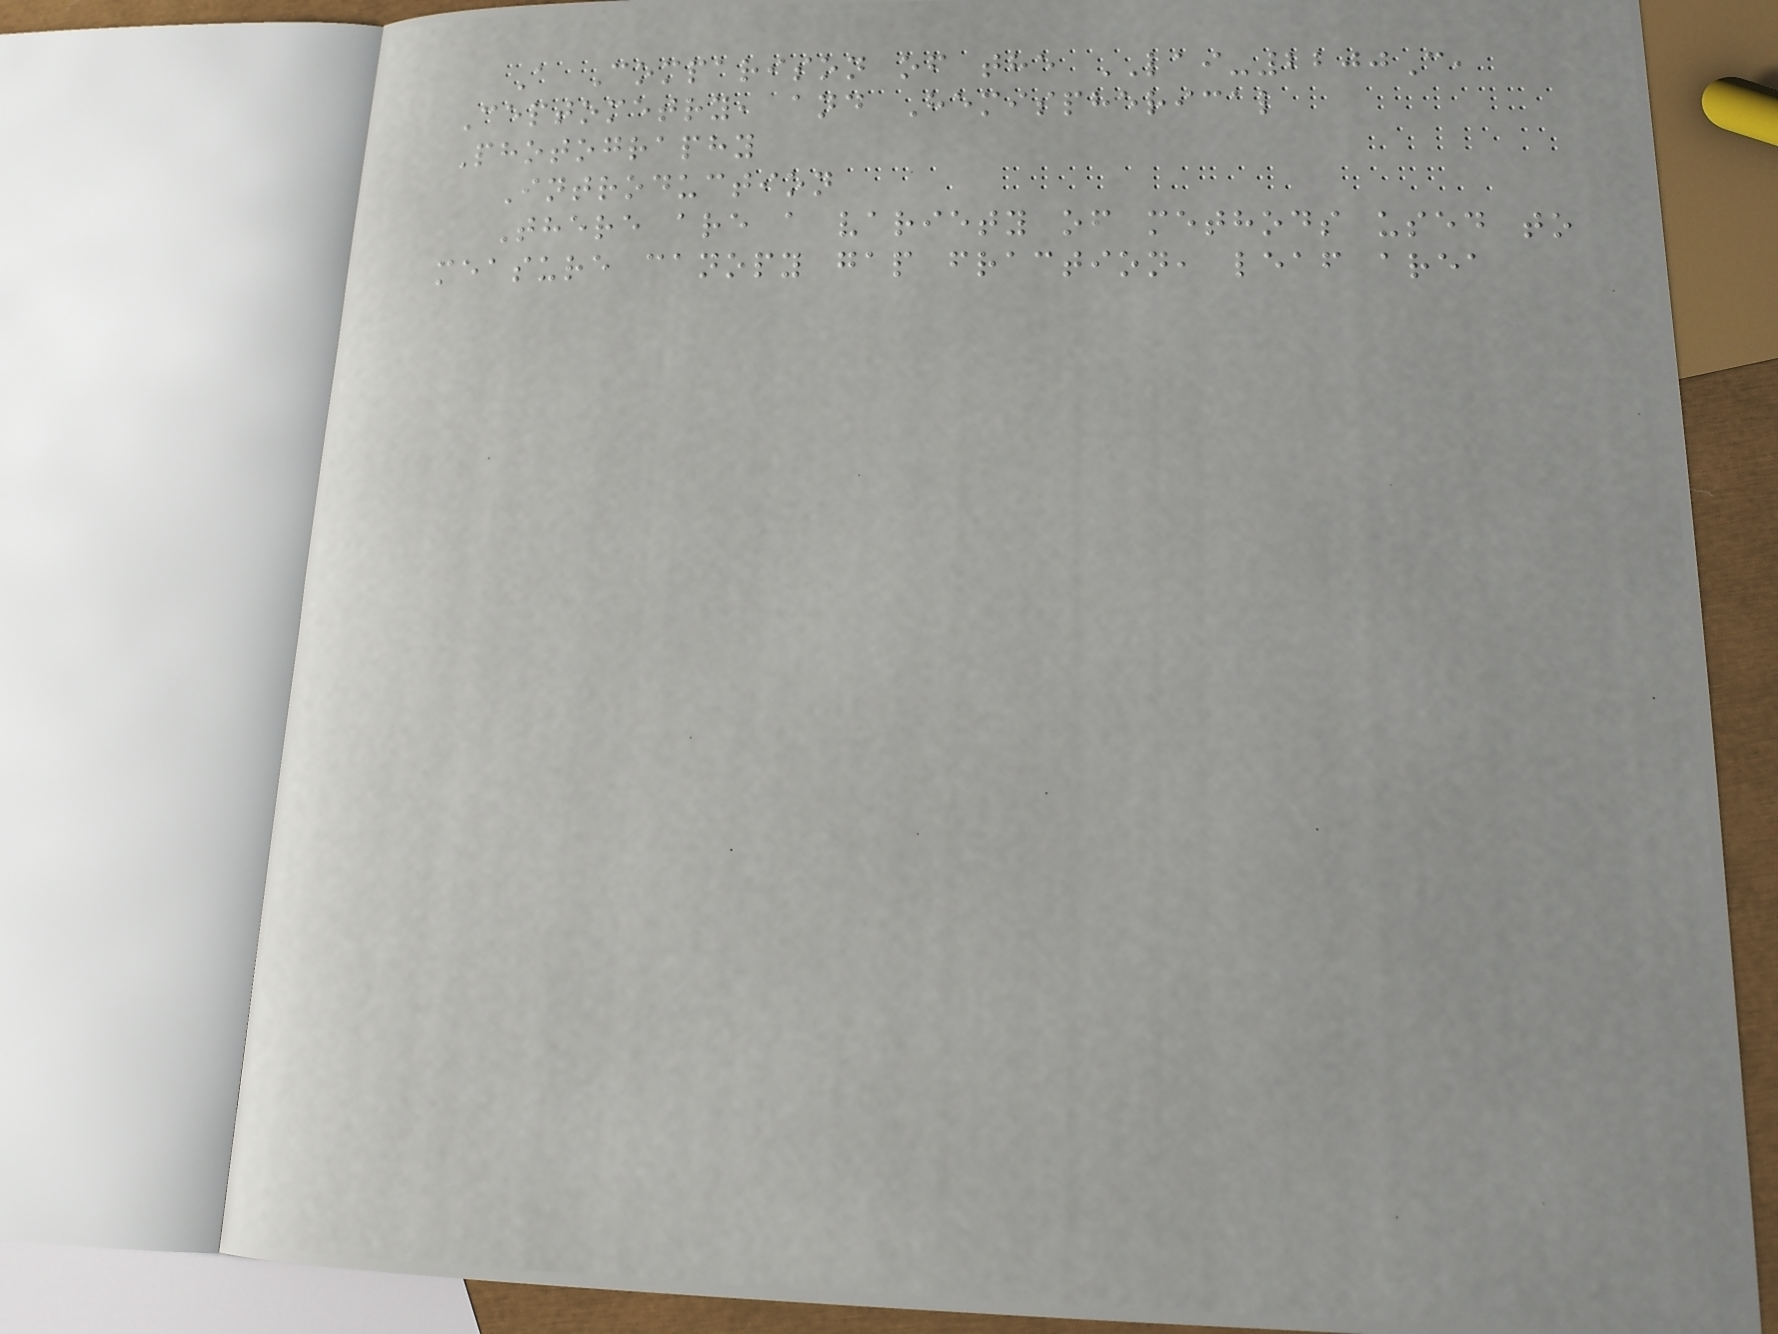A Comparison of the LAI-2200C,
Ceptometry, and Hemispherical
Photography
Introduction
There are a variety of methods used to
measure canopy gap fraction, leaf area
